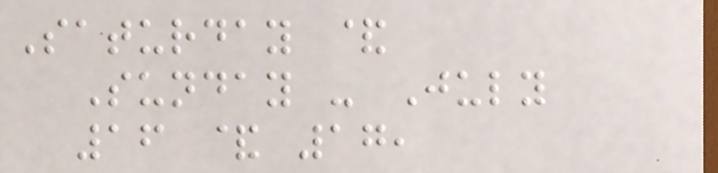Saturday &
Sunday - July
16 & 17,
